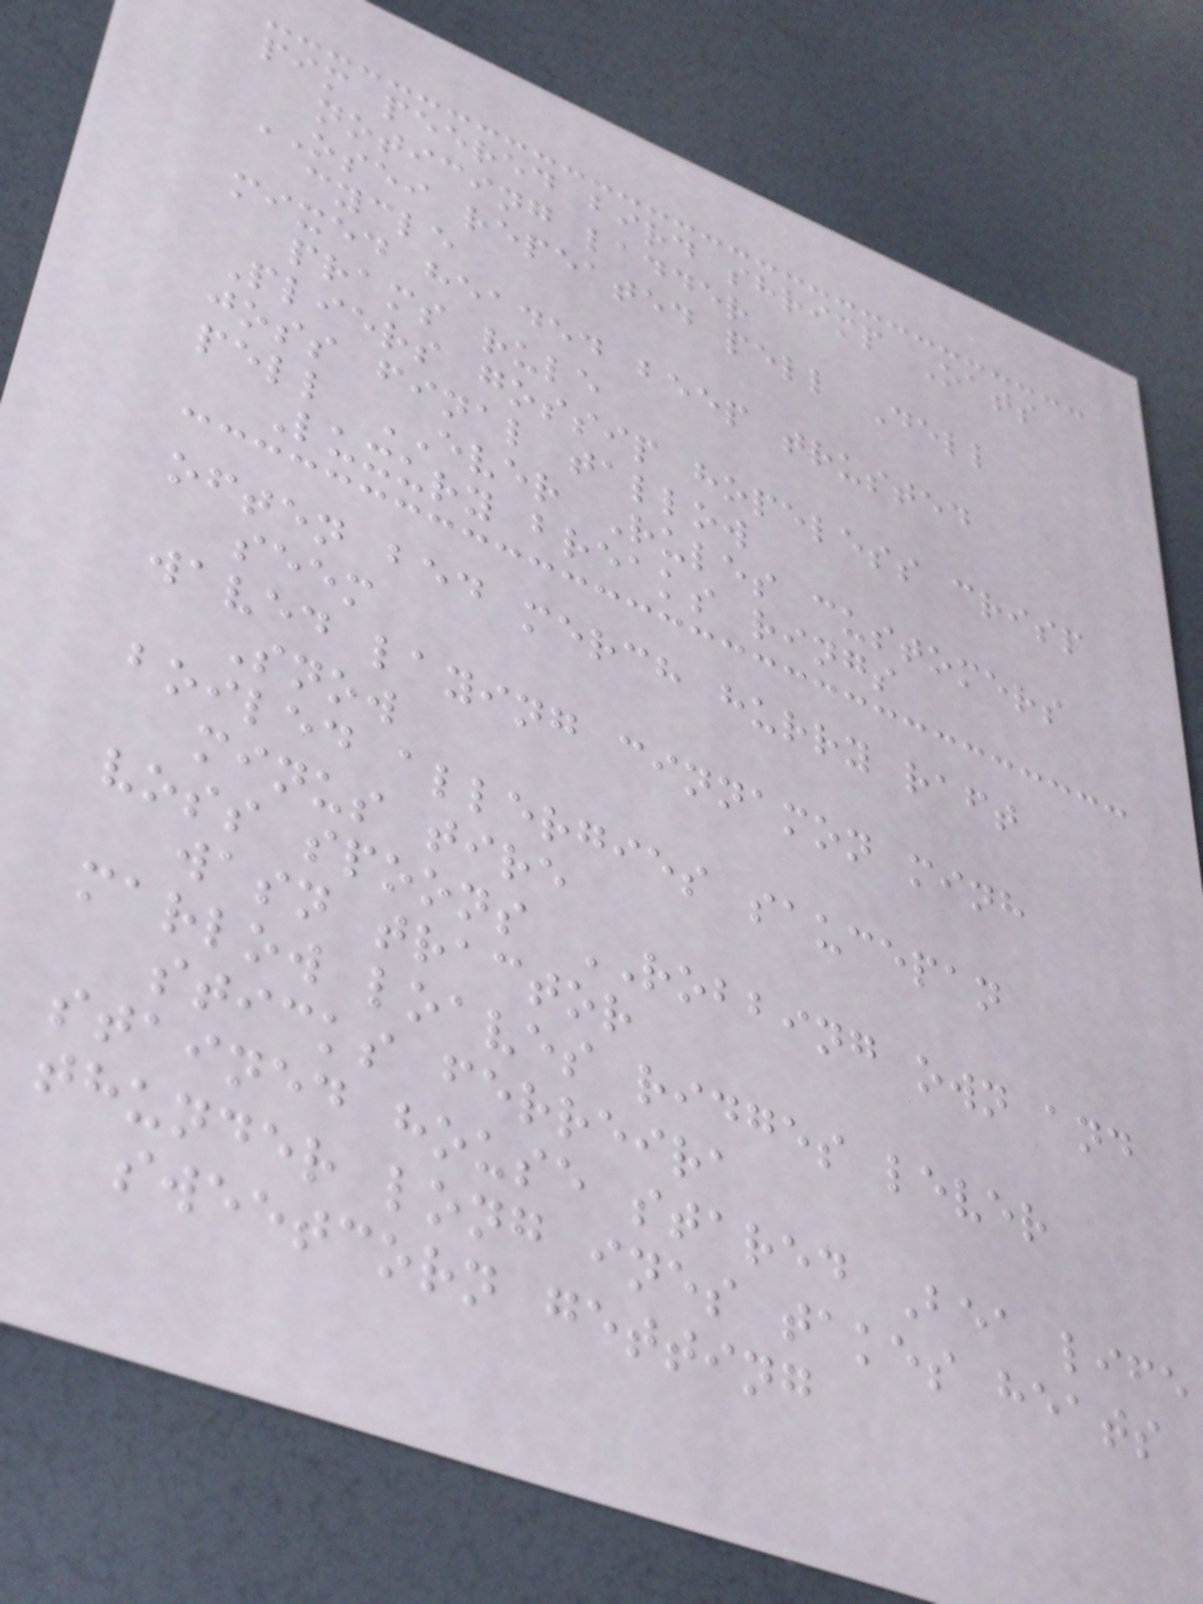pim peered bird shrimp Oats
noticing ladder
OSEI repeated pell Dell
cycle
mixed headed beep trusted
prams rule
Pliers gossip hopeless crisp
joss final tallow
pell EVER Rules customers
Luxury breaks rings
often bed merch hurry raft
seem
waved laying cinnamon minh
Snow
boiled allergies saucepan
minus tire
voss spoons ROBBING own and
wasn tractor
marlow loaves ridges lever
sticks ferreira
stained house stared Bea life
thunder long ines takes heats
sweetcorn getting
